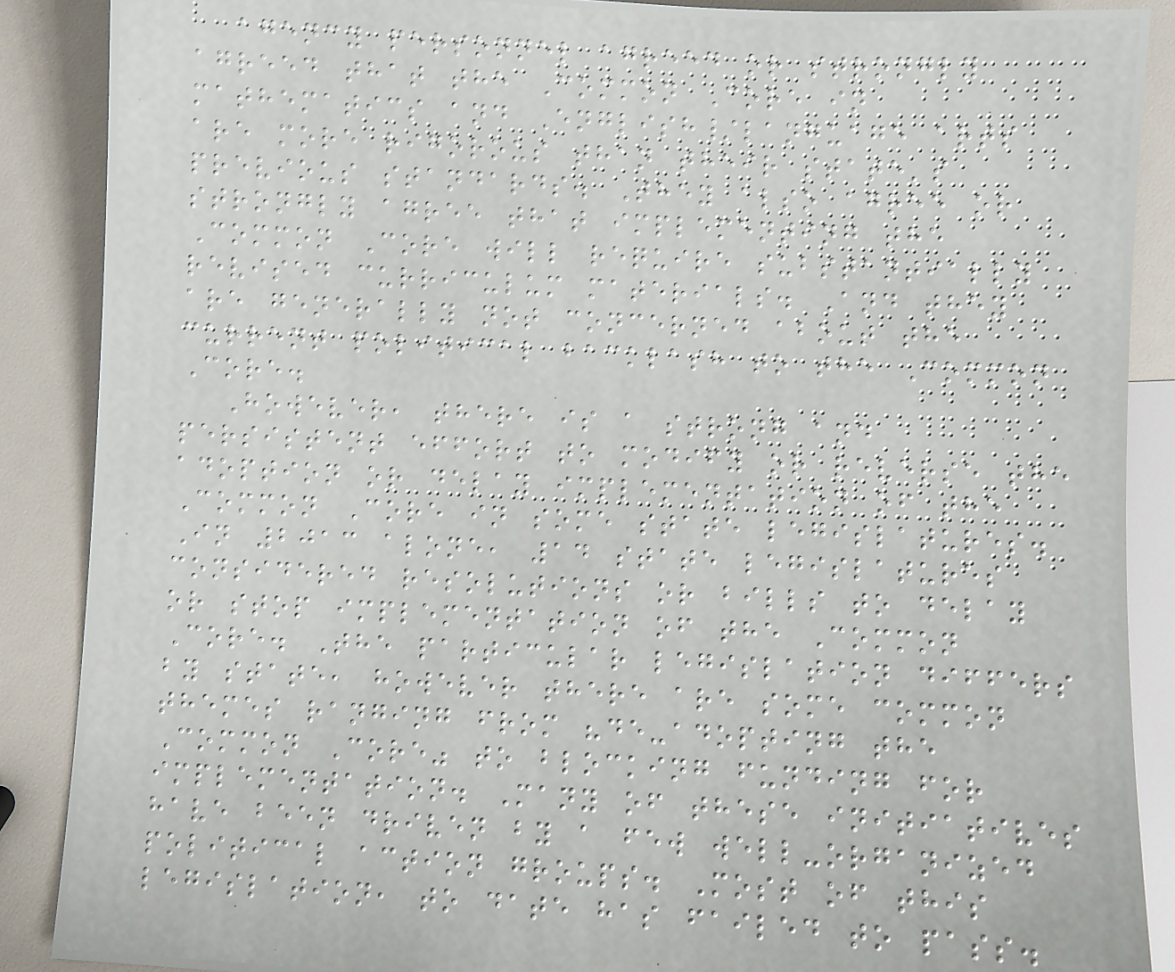agency personnel agreed or strongly
agreed that the Common Core in
mathematics and English/language arts
are more rigorous than their state's
previous standards. They also agree or
strongly agree that implementing the
Common Core will require substantially
revised curriculum materials. And they
are generally not concerned about the
current political backlash to the Common
Core.
However, there is a strong and
persistent effort to modify or reverse the
adoption or delay implementation of the
Common Core in some state legislatures.
In 2013 alone, 14 state legislatures
considered resolutions or bills to delay
or stop implementation of the Common
Core. The particular legislation differs
by state, however there are some common
themes ranging from "de-adopting the
Common Core" to blocking funding for
implementation. Many of these initiatives
have been driven by a few well-organized
political action groups. Most of this
legislation, to date has failed to pass.
